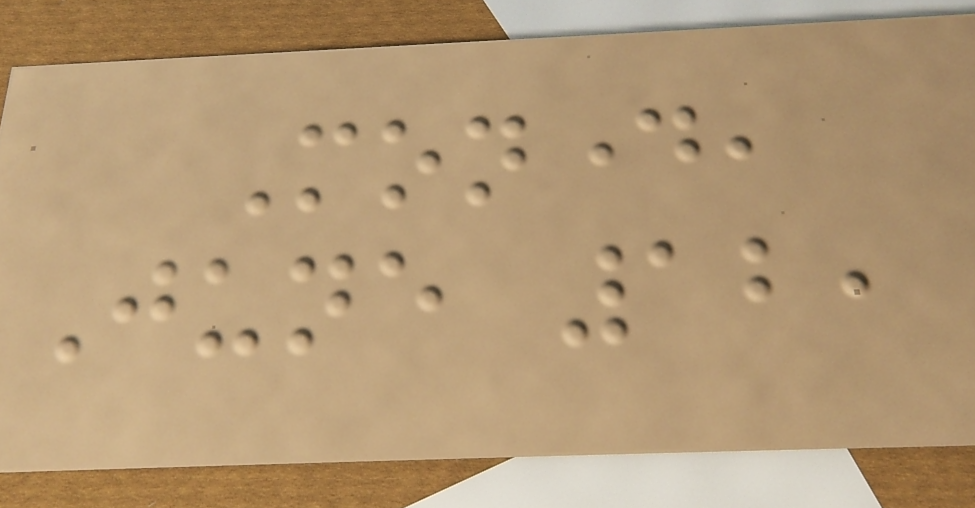Monday,
June 12,
